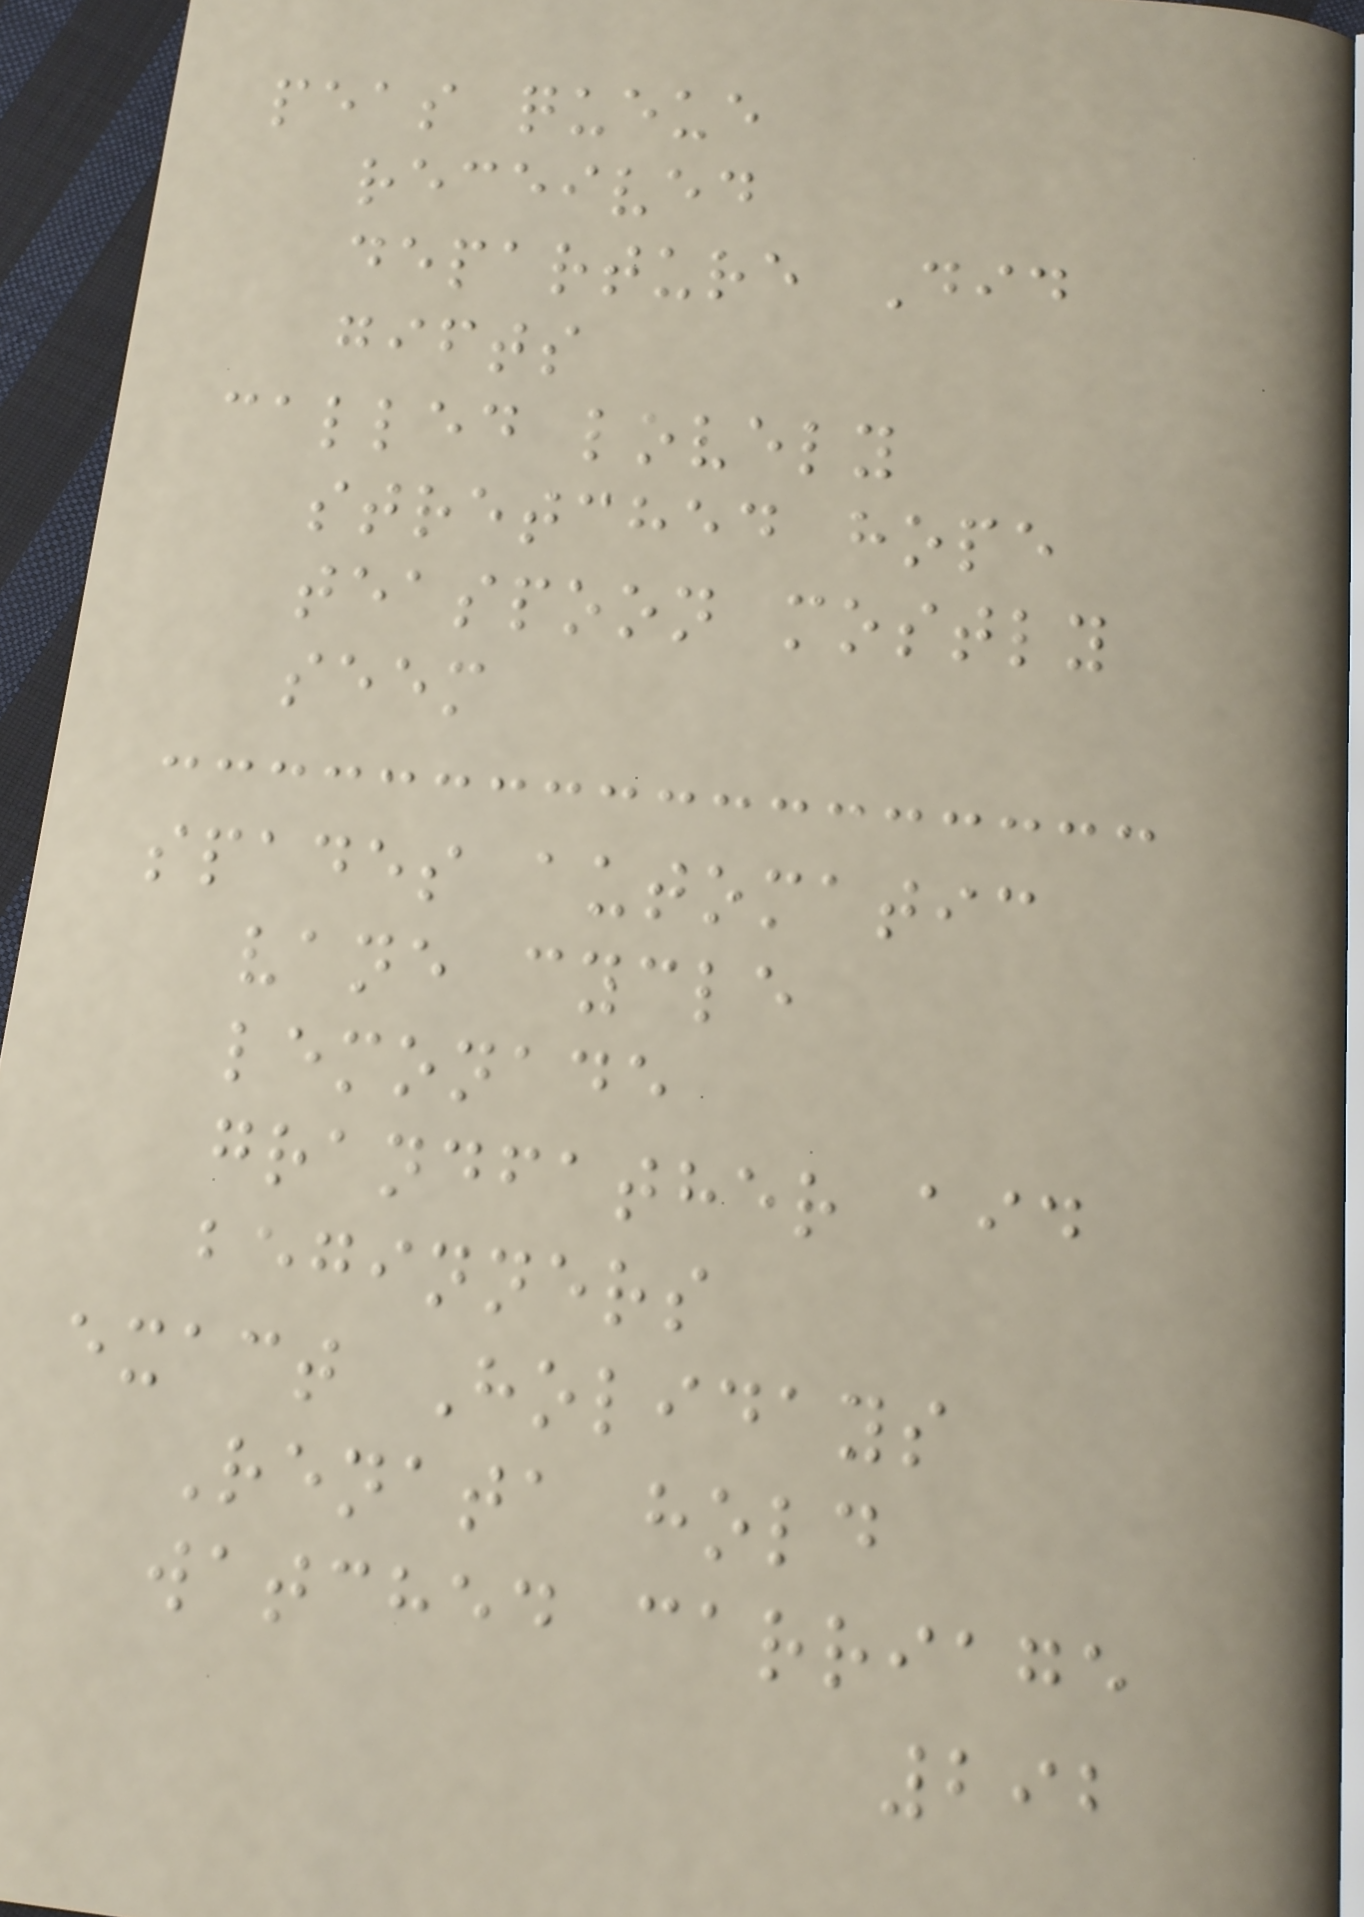peas queue
received
departure Did
gifts
called lovely
stretched hope
teaspoon mostly
seem
spades automatic
vane cycle
lemonade
grandfather aid
beginners
exact Holidays
Renata hold
watched carriage
292
